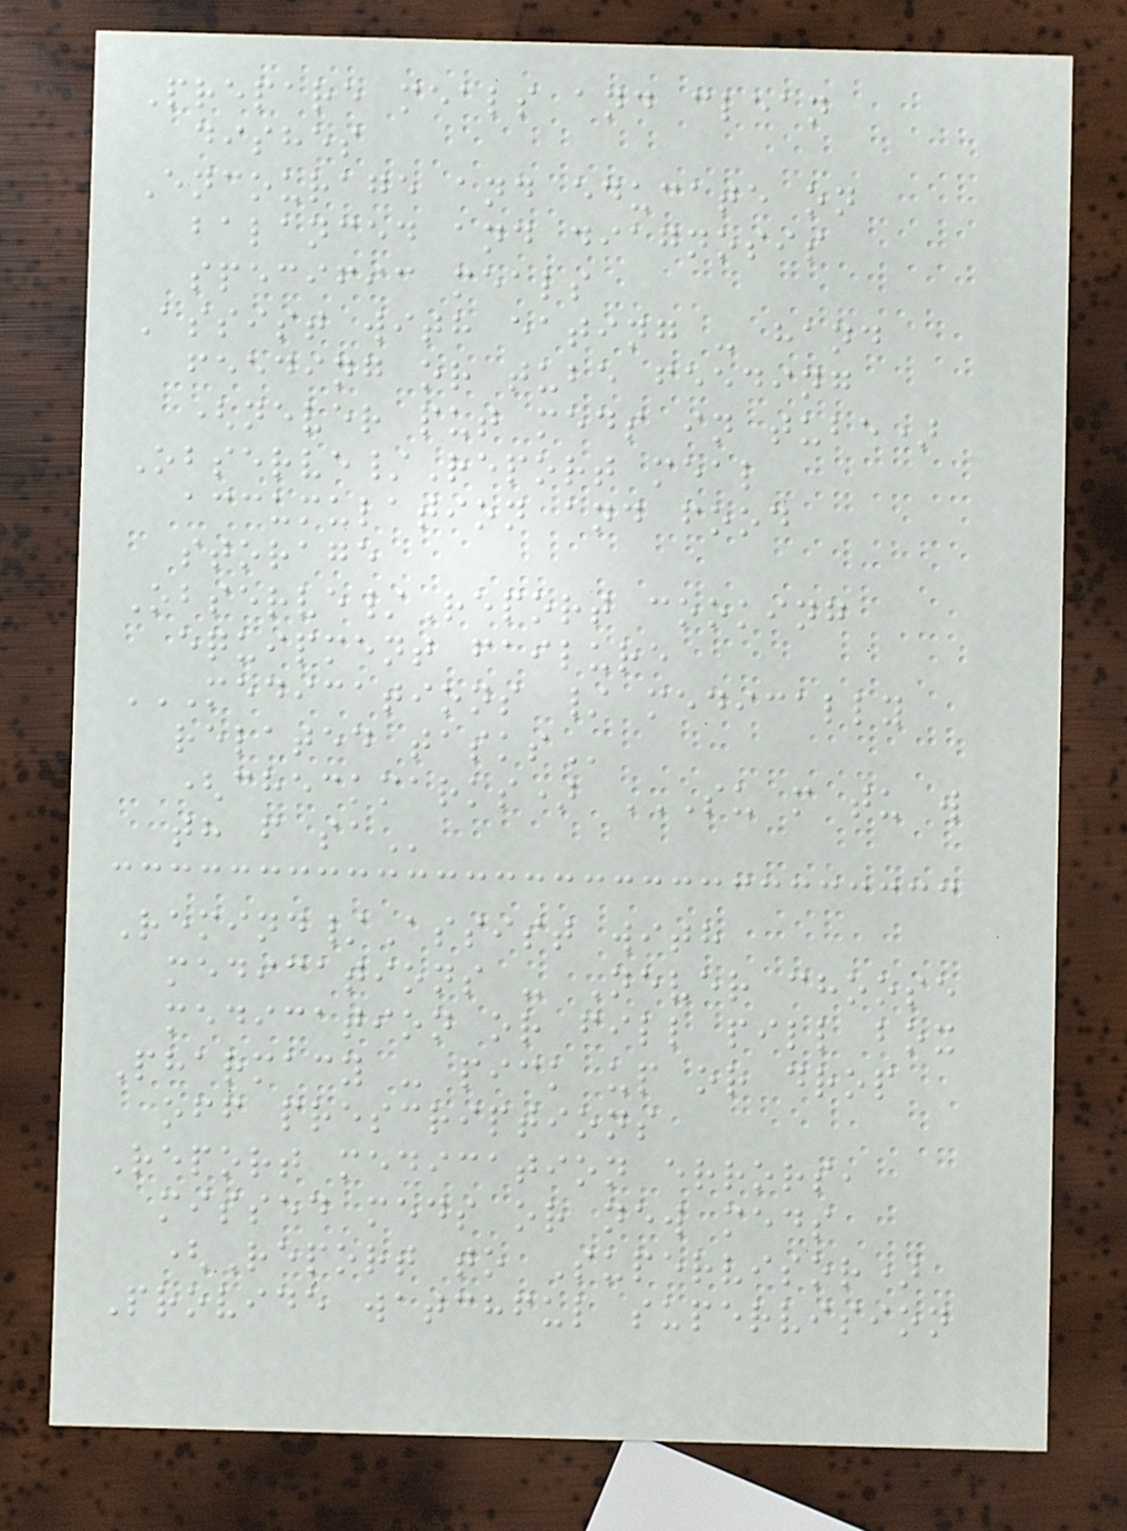Prepare meals and clean
dishes
Encourage and educate on
balanced and diagnosis
specific meals
Assist with eating - hand
feeding or tube feeding
(never put meds in tube)
Observe/Report meal
accumulation and food
storage
Observe/Report cooking
equipment failure
MEDICATIONS / MEDICALLY
RELATED TASKS
(checkmarks) SU M TU W
TH F SA
Remind/Assist with
medications - Never choose
medication or fill pill box
Pharmacy - pick up or drop
off prescriptions
Report medication errors,
missed meds or new meds
(Report to Supervisor)
Provide watchful supervision
